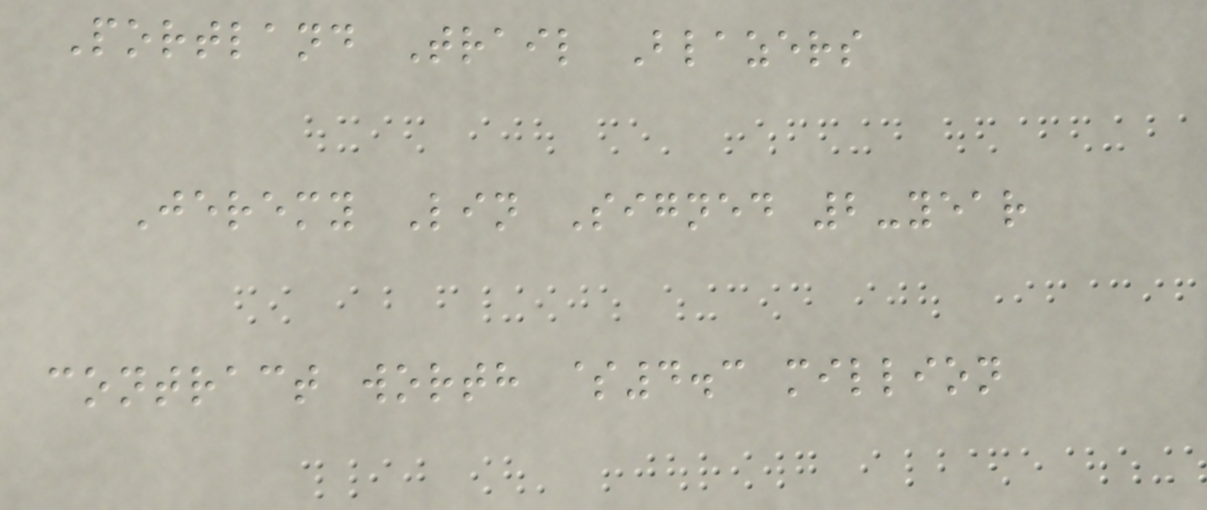Portland Trail Blazers
Jeremy Lin Signed 2-year
contract worth $4.3 million
